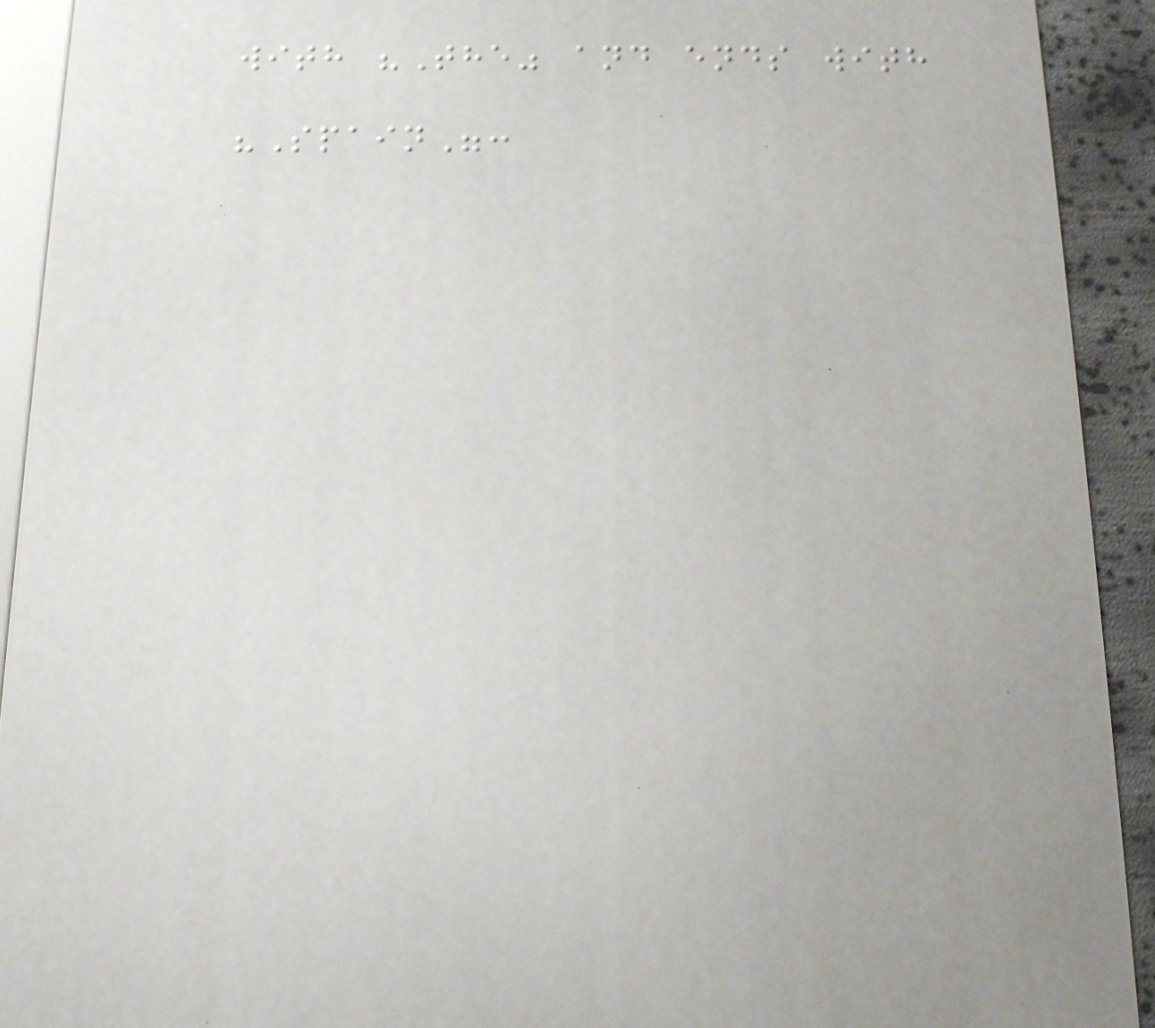with "The" and ends with
"Spain":
